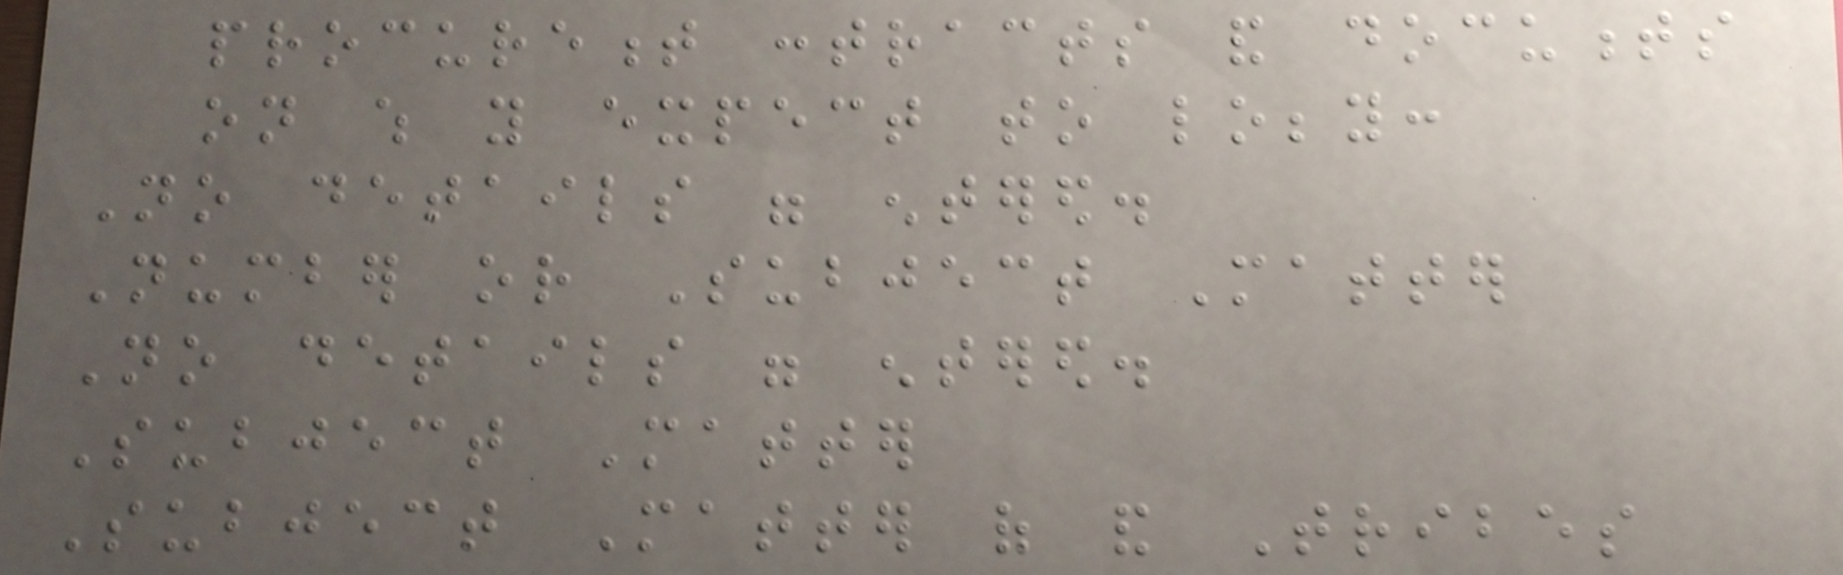procurement contracts and documents
on which you expect to lobby:
No details were entered.
Number or Subject Matter
No details were entered.
Subject Matter
Subject Matter of and Tribes
